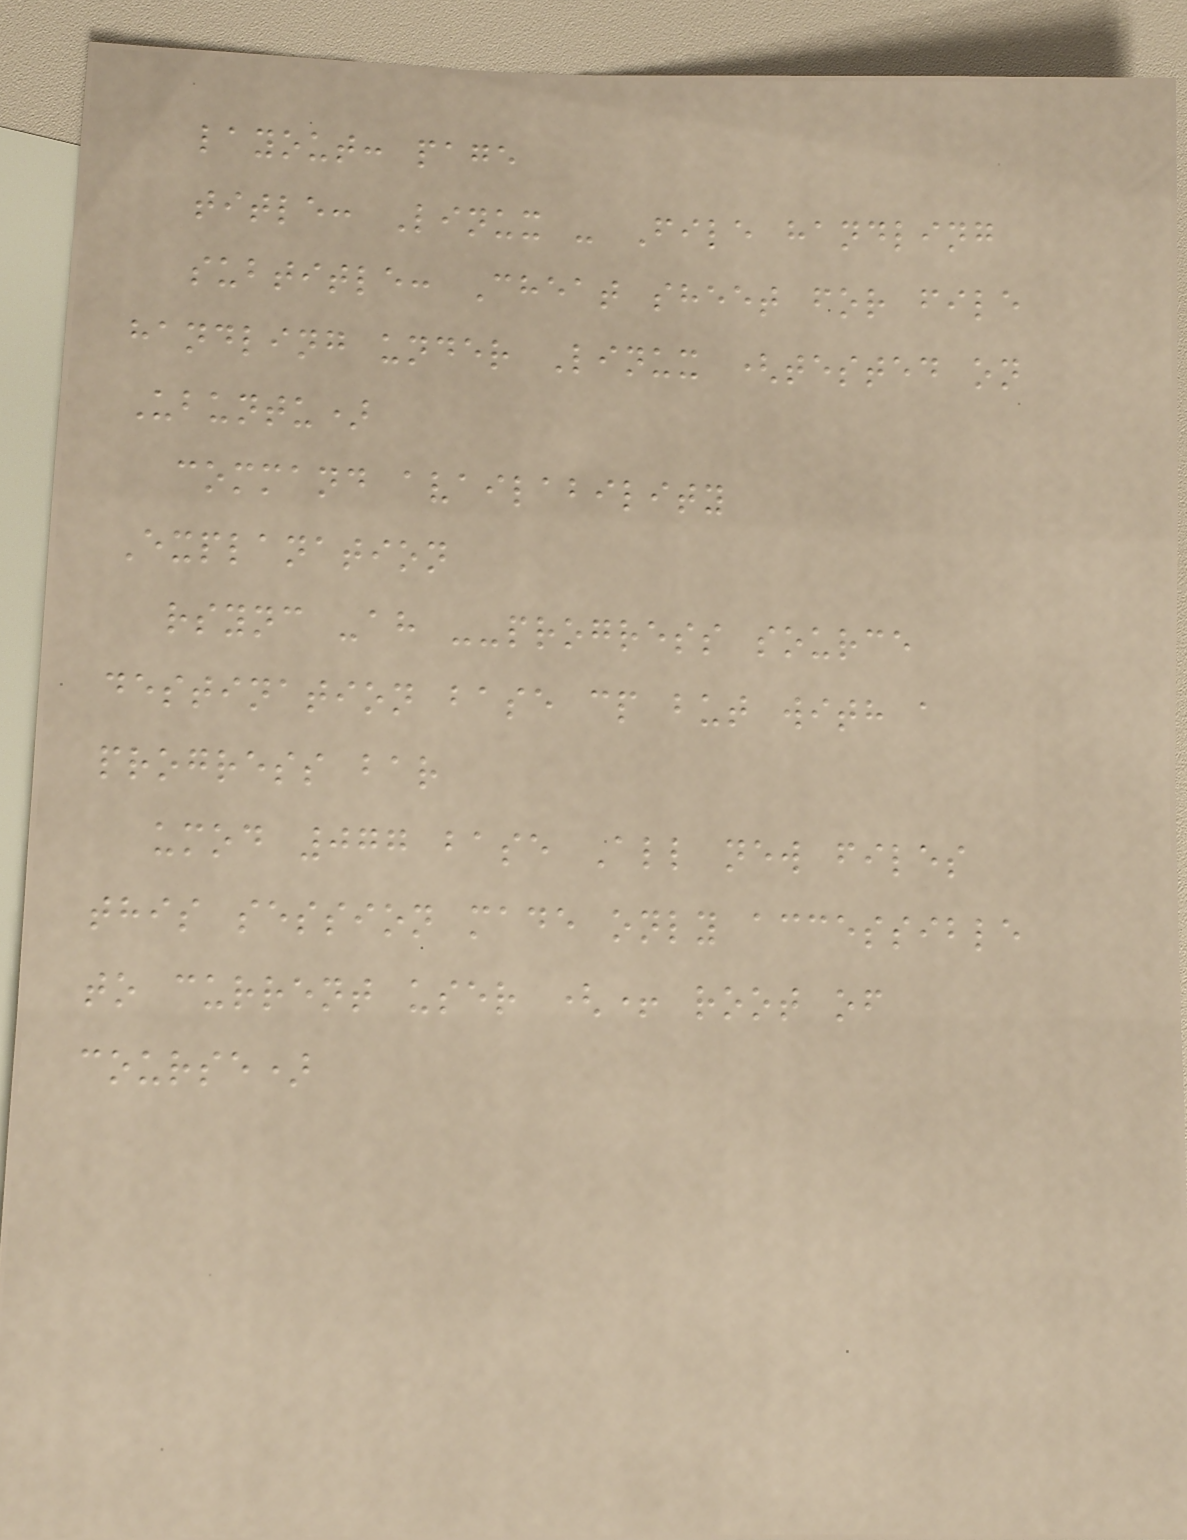layout: page
title: Linux - File handling
subtitle: Cheat sheet for file
handling under Linux (tested on
Ubuntu)
command availability
Explanation
rsync -ah --progress source
destination base cp but with a
progress bar
umod 077 base All new files
this session made only accessible
to current user (+ root of
course)
